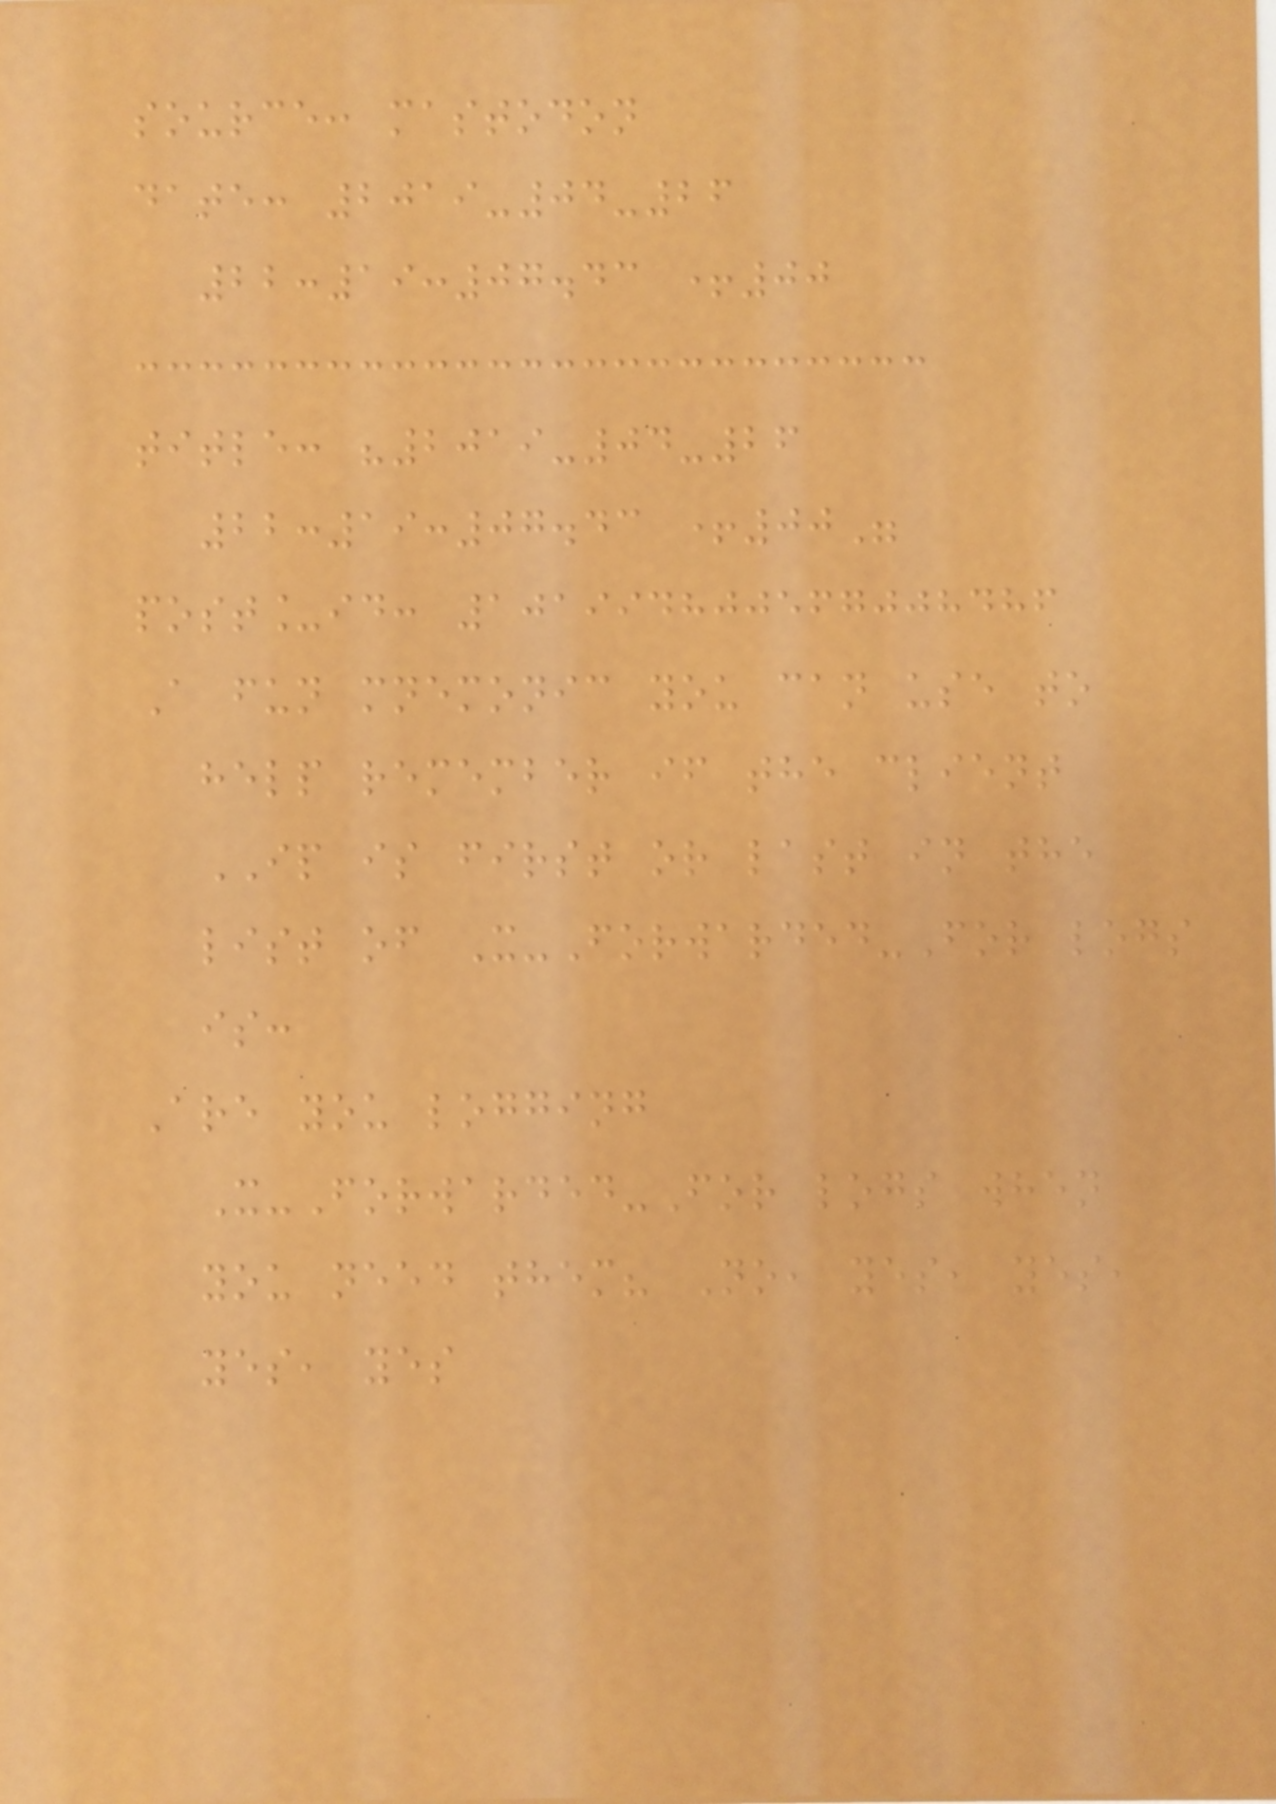source: mastodon
date: 2019-04-26
22:19:07.43 +00
title: "2019-04-26
22:19:07.43 +00"
post_id: 101994800567008486
A fun mnemonic you can use to
help remember if the client
IP is first or last in the
list of X-Forwarded-For logs
is:
Are you logging
X-Forwarded-For logs when
you need them? No, yes, yes,
yes, yes
